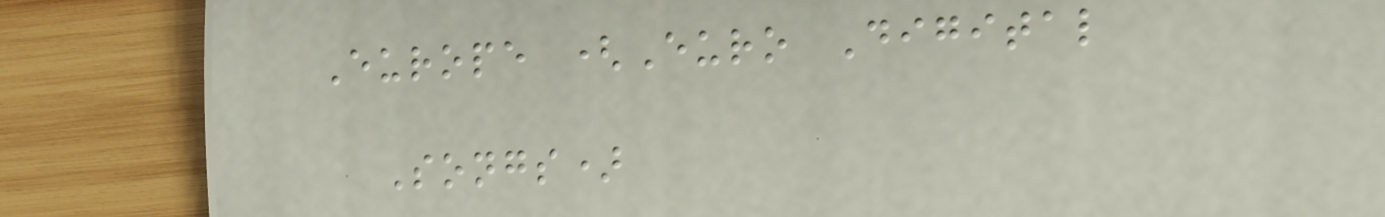Europe (Euro Digital
Songs)
